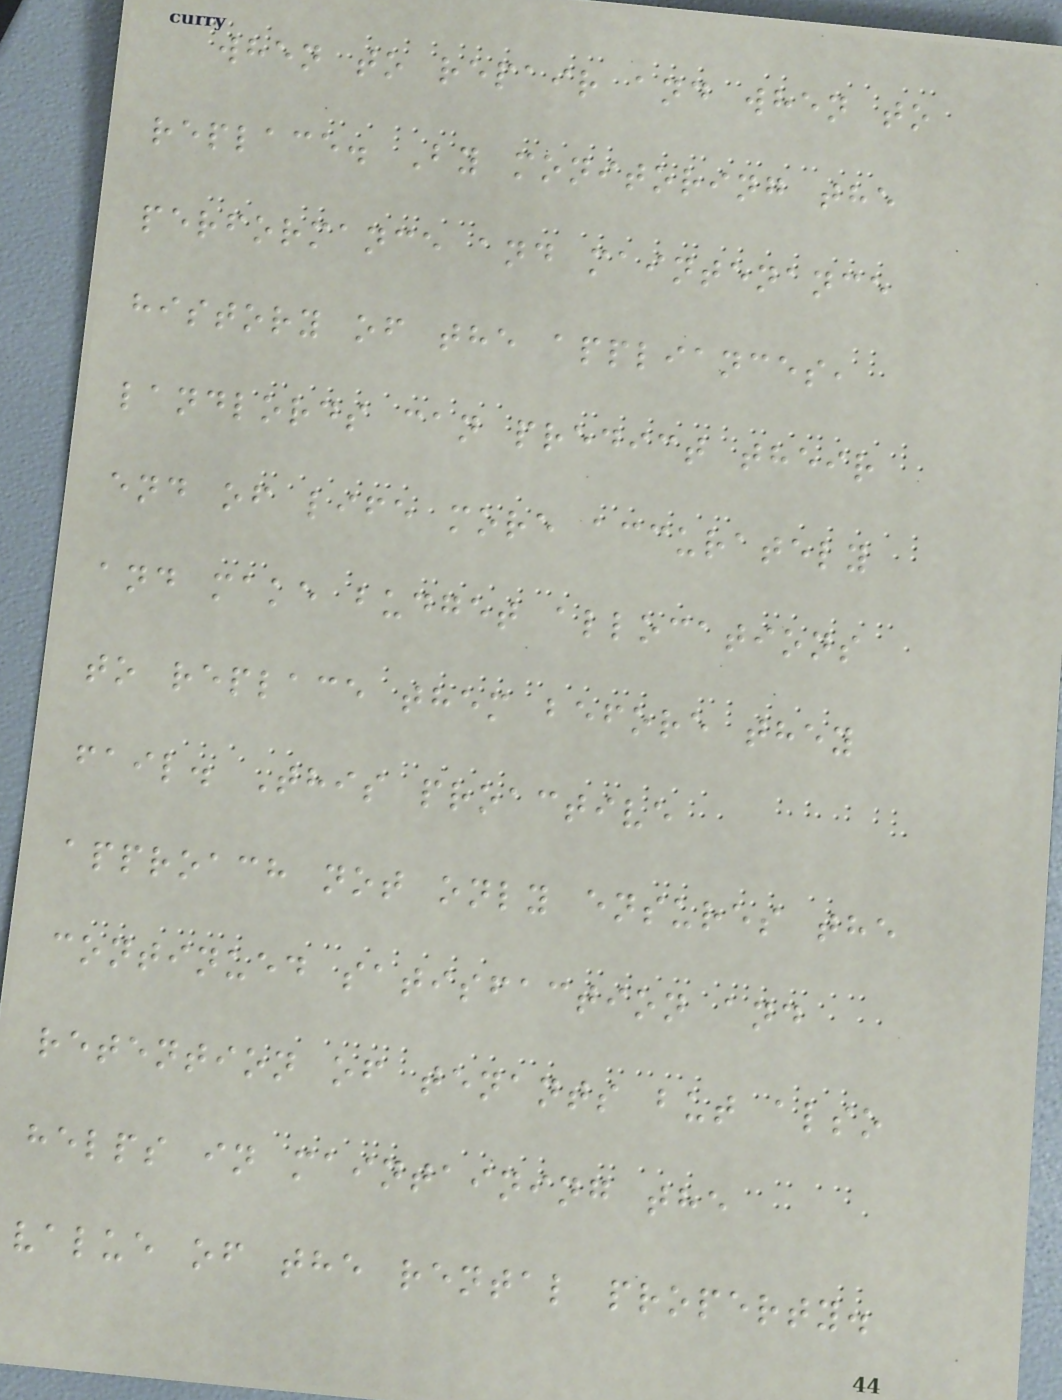when to repair and when to
replace. By monitoring the
performance and maintenance
history of the appliances,
landlords can predict their
end of life more accurately
and make budget allocations
to replace them before they
fail. This proactive
approach not only ensures the
continued satisfaction and
retention of tenants but also
helps in maintaining the
value of the rental property.
